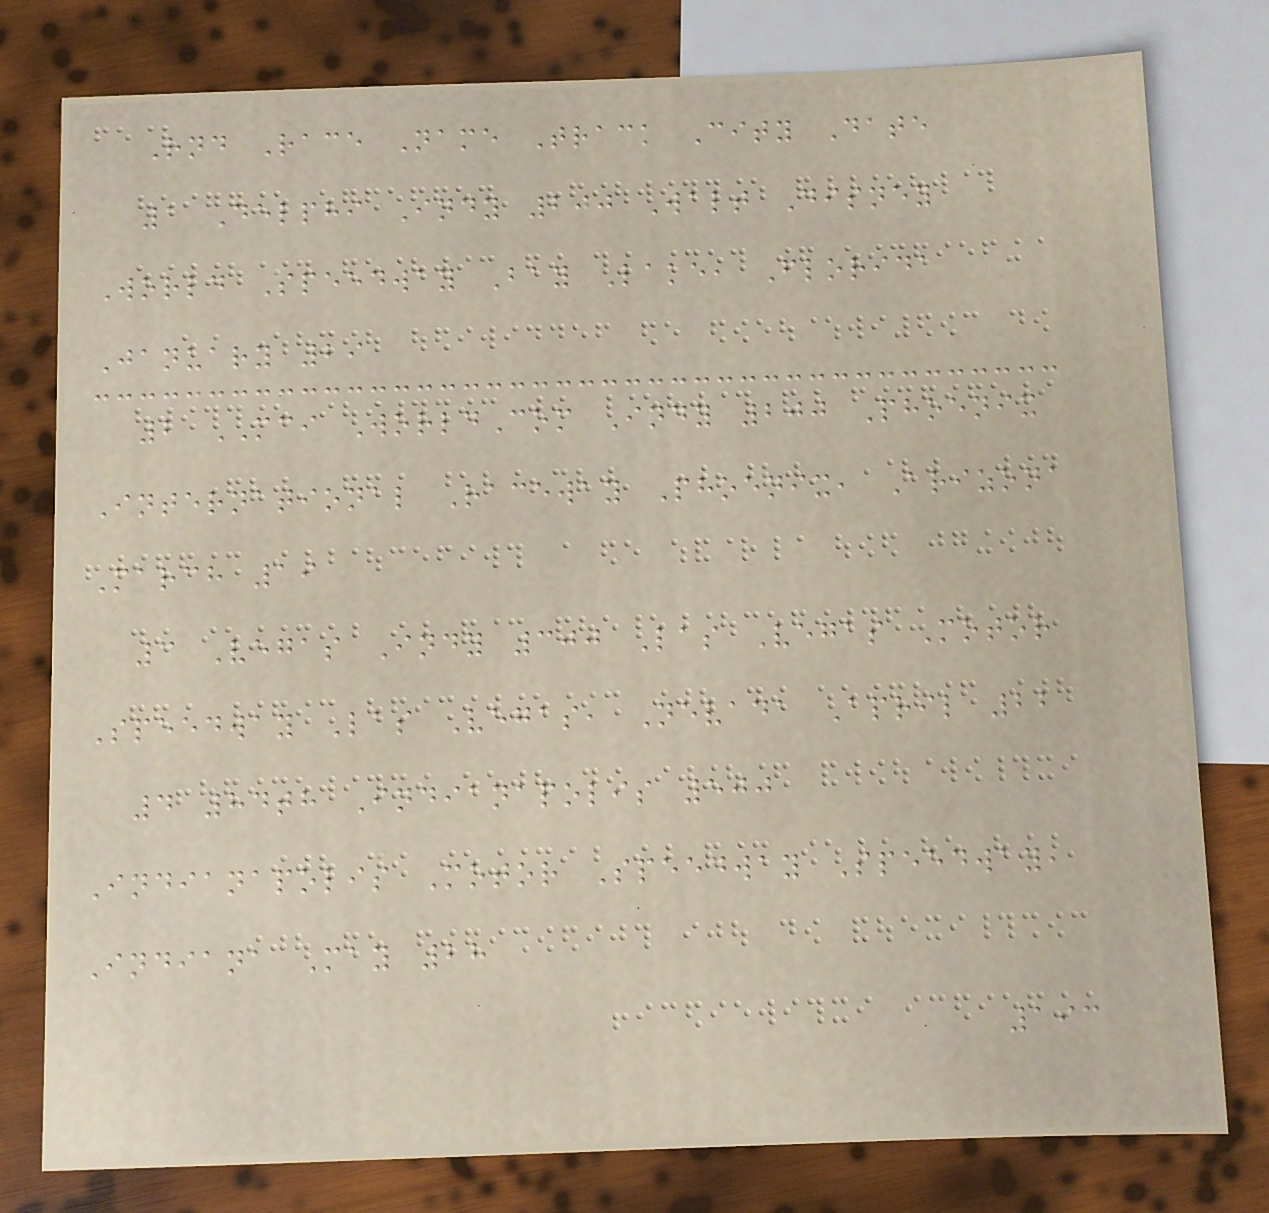Rnd Race Name Track City Date
1 Delphi Indy 200 Walt Disney
World Speedway Bay Lake, Florida
January 29
2 MCI WorldCom Indy 200 Phoenix
International Raceway Phoenix, Arizona
March 19
3 Vegas Indy 300 Las Vegas Motor
Speedway Las Vegas, Nevada April 22
4 84th Indianapolis 500
Indianapolis Motor Speedway Speedway,
Indiana May 28
193
